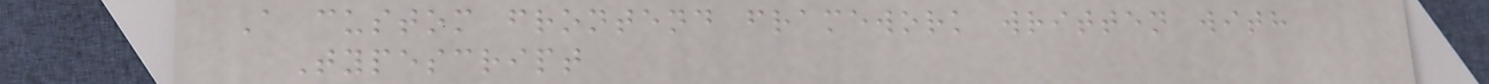A custom frontend framework written with
Typescript
